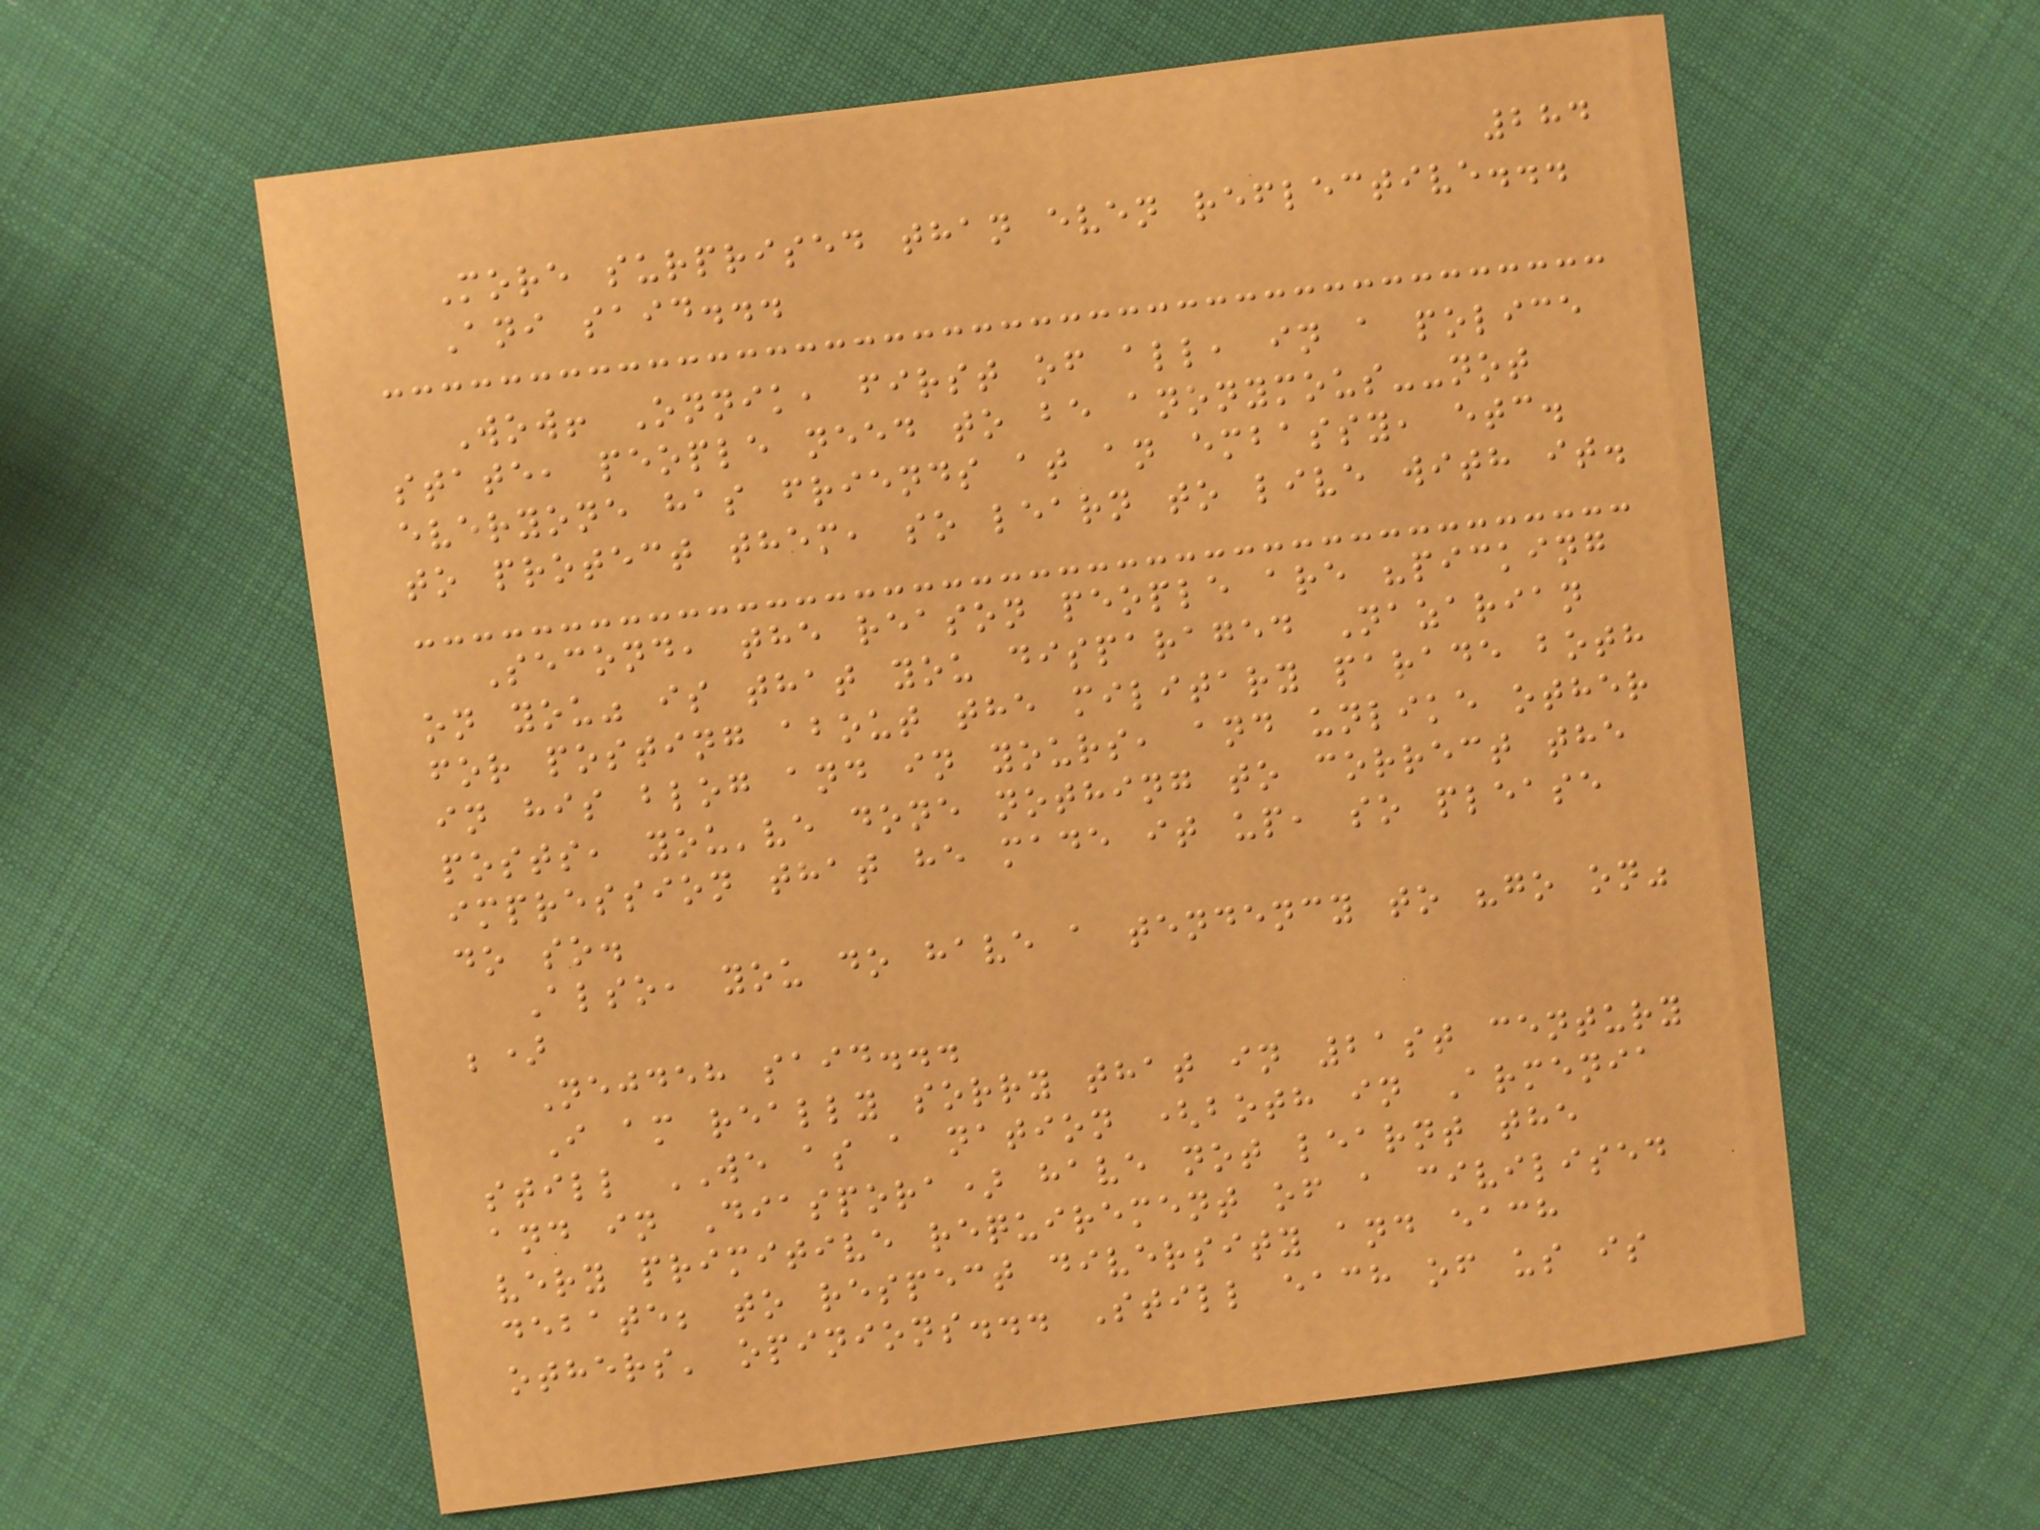284
More surprised than even reflective...
Ani said...
Wow! Onnik, first of all, in a police
state, people need to be anonymous--not
everyone has friends at an embassy, etc.
to protect them, so learn to live with it.
Second, the reason people are "picking
on you" is that you disparaged Nazarian
for posting about the military parade both
in his blog and in yours, and unlike other
posts, you've done nothing to correct the
impression that he made it up, so please
do so.
Also, you do have a tendency to "go on"
;)
Nejdeh said...
I am really sorry that in 21st century
still WE as a nation (both in Armenia
and in Diaspora) have not learnt the
very primitive requirement of a civilised
debate; to respect diversity and each
others' opinions... Still each of us is
